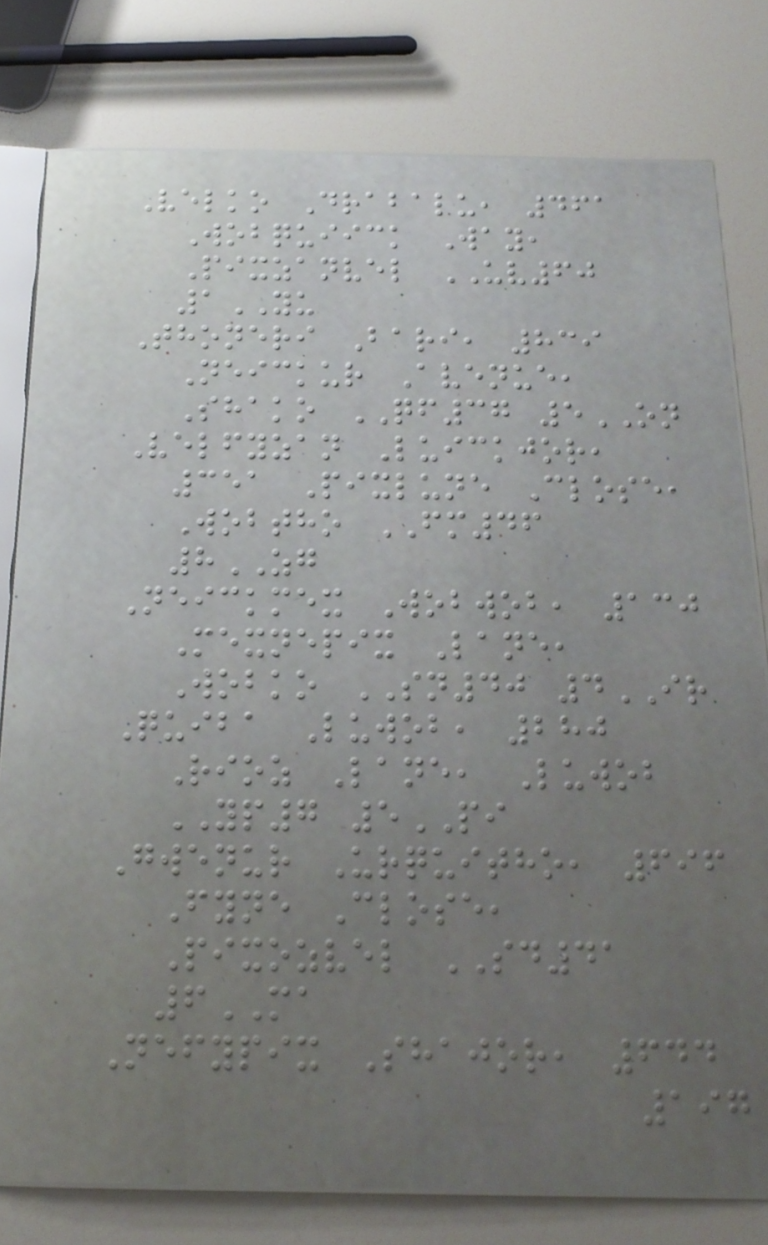Velko Drabalu, 461
Wobquiick Way,
Pixzanvel UV60
1YU
Thoneri Bari, 839
Neickur Avenue,
Shako QF37 5ON
Velfyzan Luickjor,
351 Pixlune Close,
Wobtho FM46
8ZG
Neickmex Wobwob, 130
Mexnepix Lane,
Wobko SN40 4IR
Quiba Luwob, 280
Rioz Lane, Luwob
YP7 5PI
Gwenur Urquitho, 696
Fyne Close,
Pixozvel SD41
6MA
Nefypix Shajor, 644
197
